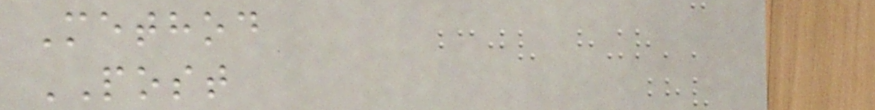Method
POST
